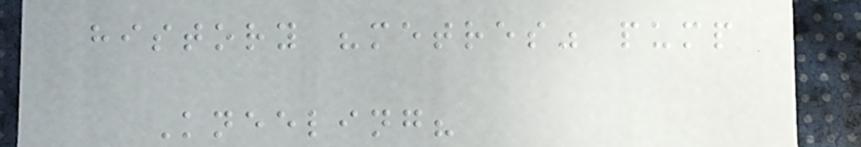history "metres" pump
Kneeling?
